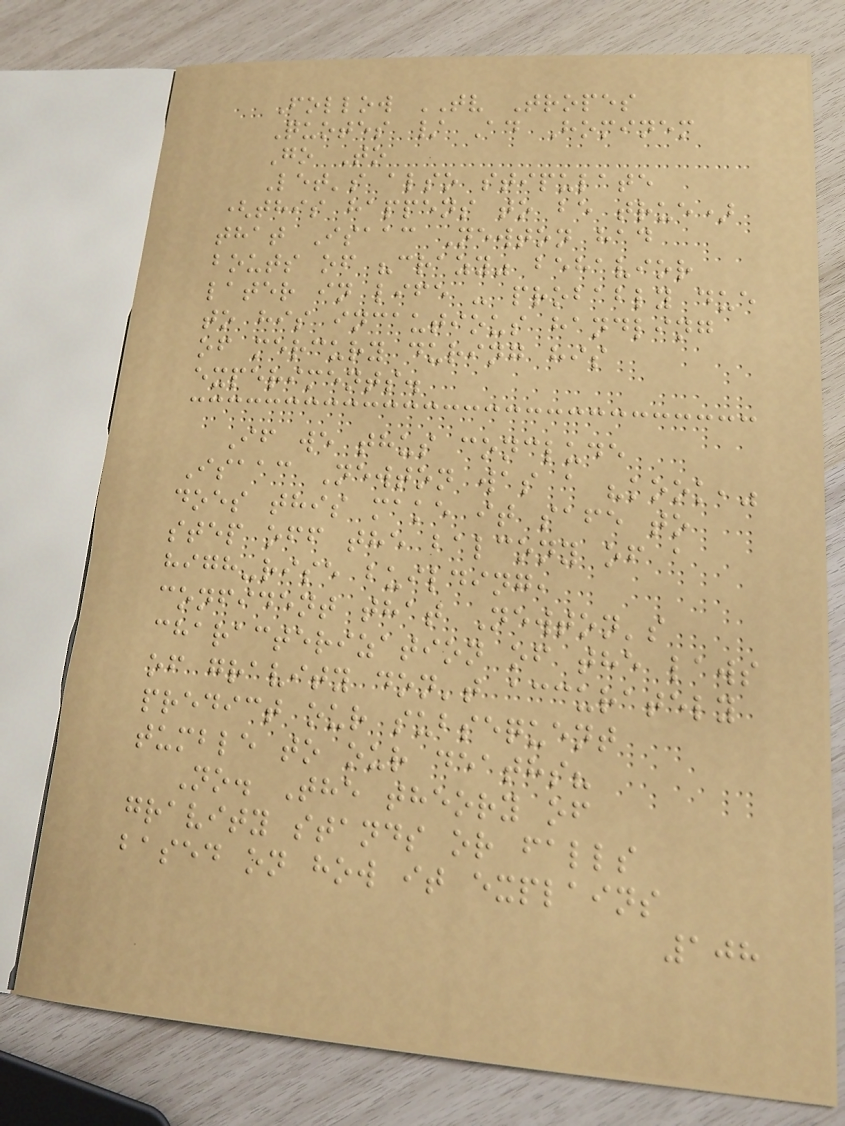Follow TV Tropes
Quotes / Ad Hominem
Go To
Let's also stipulate
(this happens to be true)
that Isaac Newton had
bouts of "crazy" behavior
later in life - probably due
to his incautious handling
of mercury during his
experiments.
If we thus conclude
Isaac Newton was a "kook,"
does this make it safe to
step off the balcony of a
high-rise building,
confident that Newton's
characterization of the laws
of gravity don't accurately
predict our subsequent
tumble to our deaths?
No. The theory of
gravity stands or falls
based on how it explains
108
